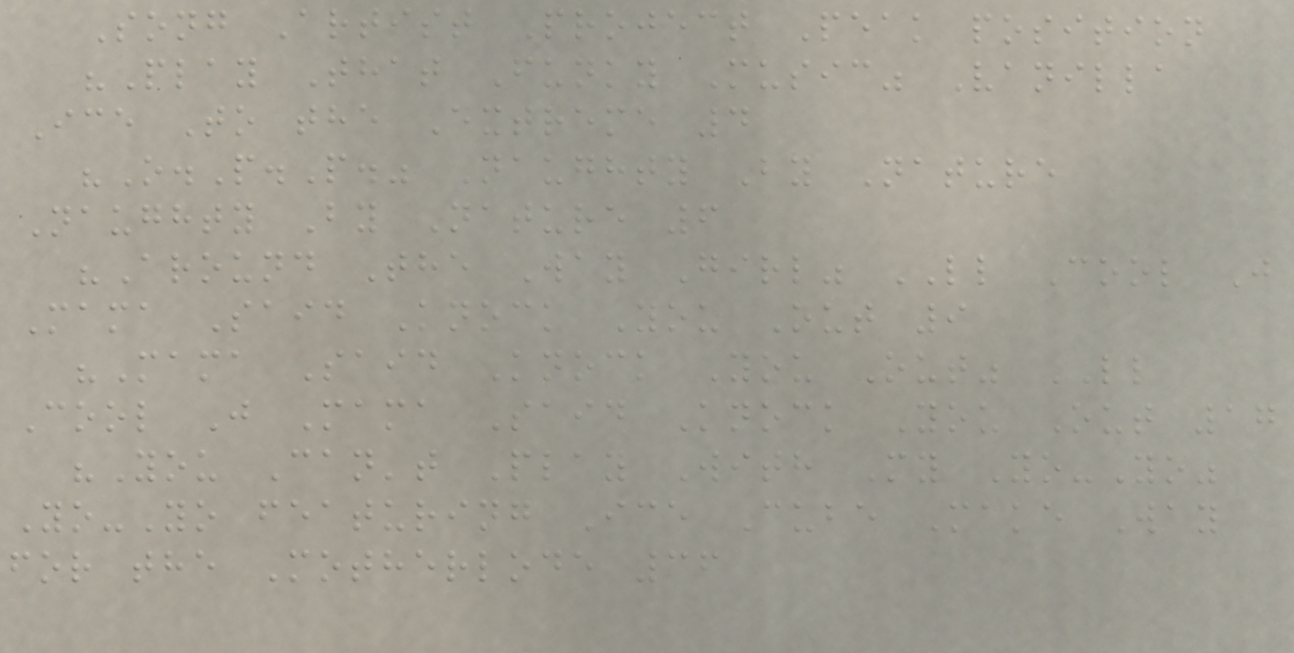Song Artist Project Peak position
"Play That Funky Music" Vanilla
Ice To the Extreme 4
"O.P.P." Naughty By Nature
Naughty By Nature 6
"Around The Way Girl" LL Cool J
Mama Said Knock You Out 9
"Mama Said Knock You Out" LL
Cool J Mama Said Knock You Out 17
"You Can't Play With My Yo-Yo"
Yo-Yo featuring Ice Cube Make Way
for the Motherlode 36
